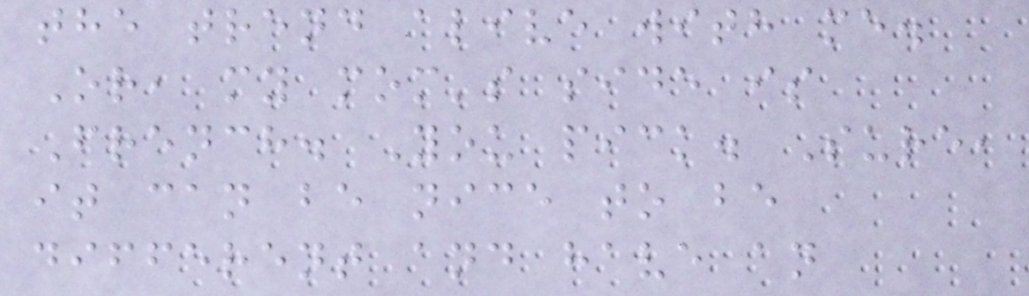the trend alive with me.
Or, my mom's side is
French. You pick. Sure,
it can be nice to be
different and have an
